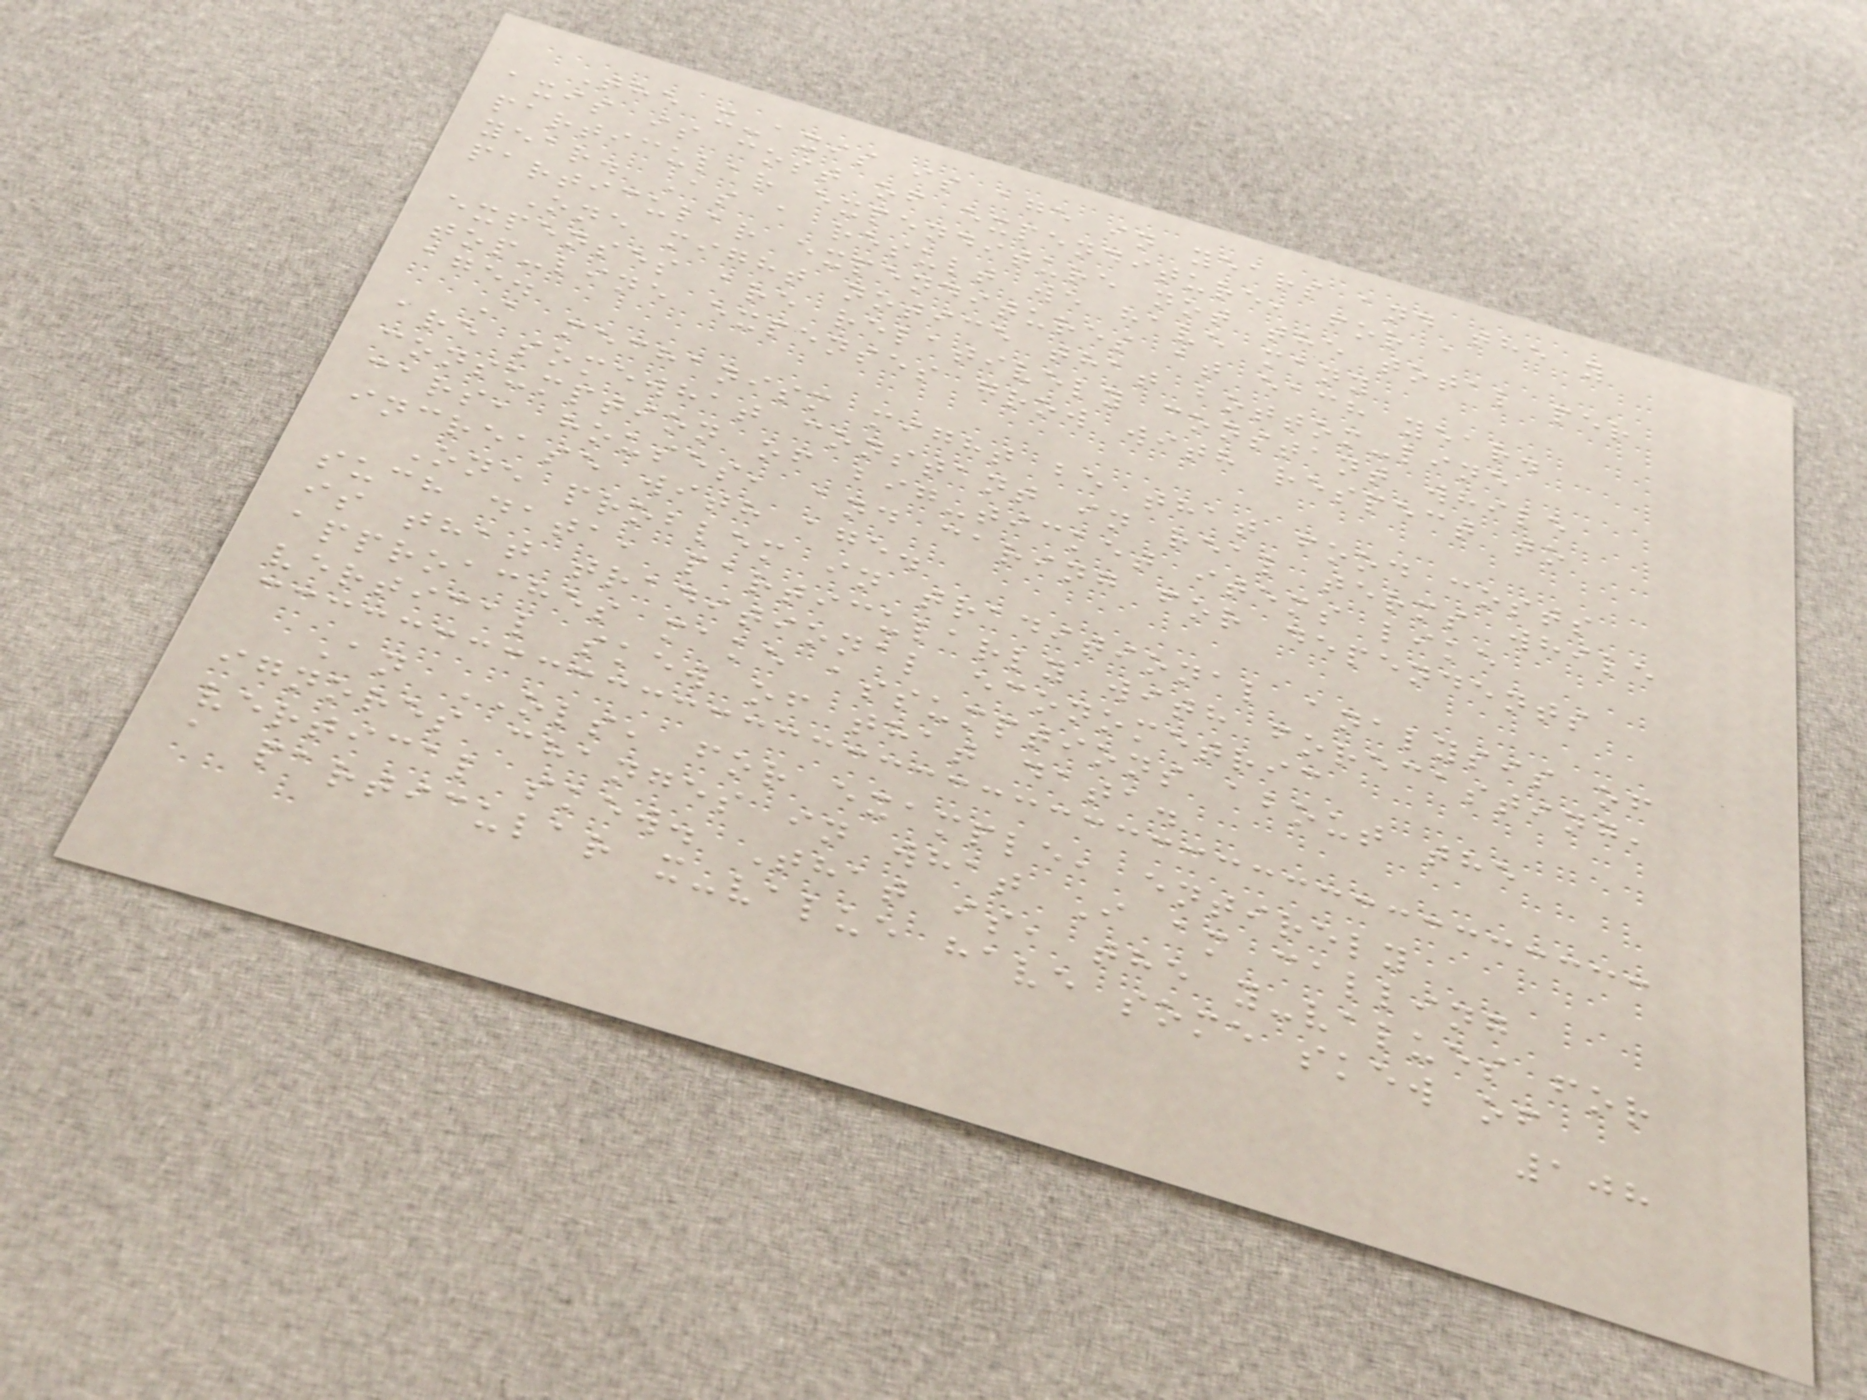The x-axis is age in years and the y
axis is cost of expenditure, for a
particular expenditure not the total per
year. As a result we have many
particular expenditures at each year.
One might notice that bottom-line
expenses are relatively constant while
top-line expenses grow with respect to
age.
A mechanism might be that food costs
are somewhat constant in real terms while
consumption of big-ticket items like
cars, houses, and caring for dependents
increase with age.
One problem in traditional analysis of
such data, particularly with forecasting,
is that traditional econometric
approaches make assumptions about the
vertical skew of that data.
An OLS, for example, entirely
ignores changes in what I am calling
vertical skew. That is, the y-values for
a particular x-value have some skew of
108
